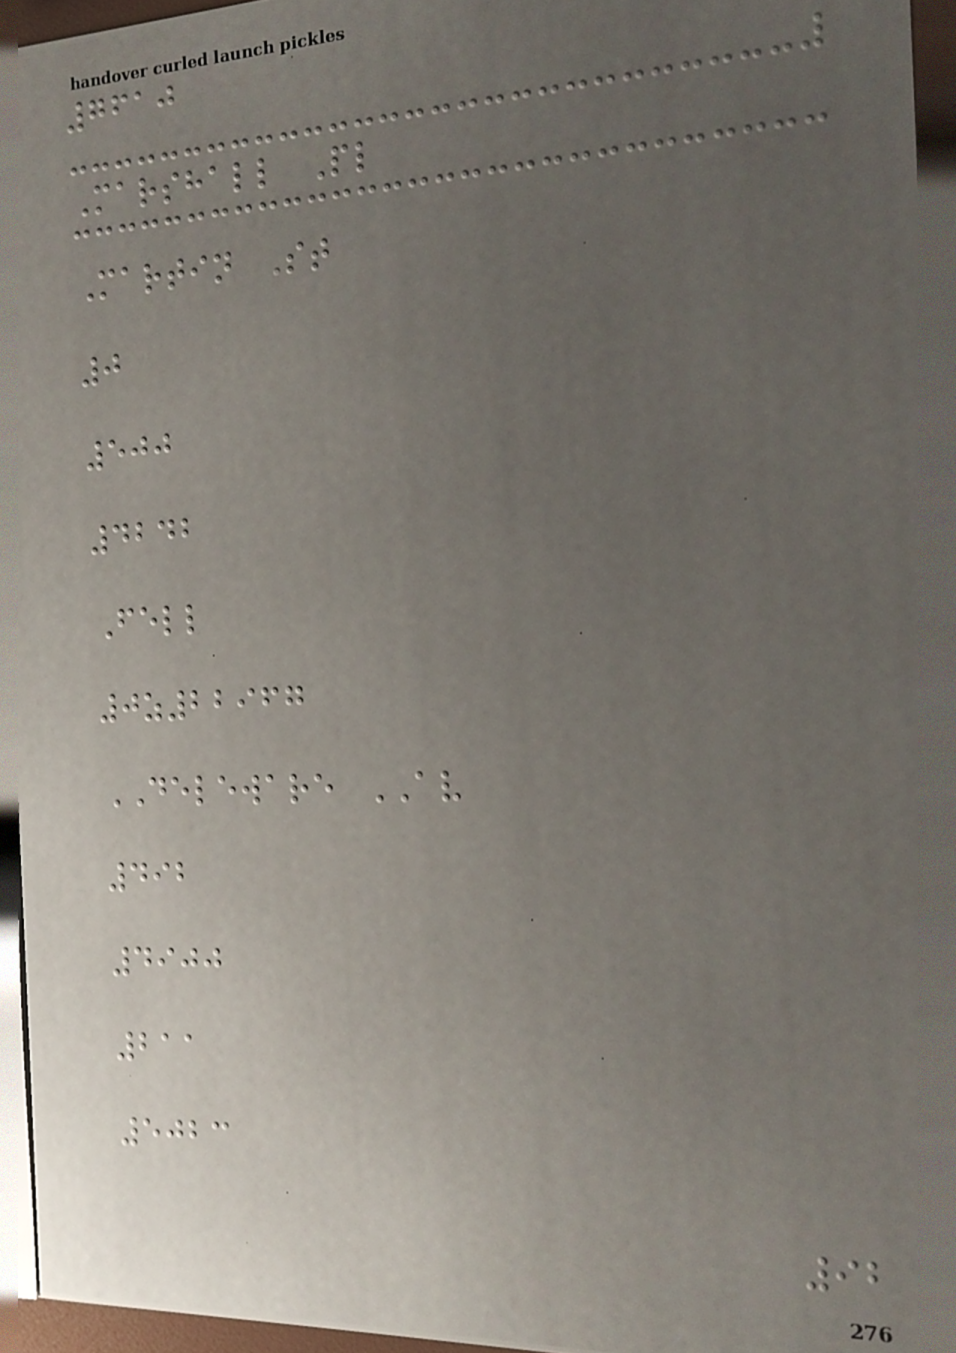7610
Marshall Pl
Martin St
0
500
4242
Fell
0z22967
DELEWARE AV
492
4900
211
5023
92
